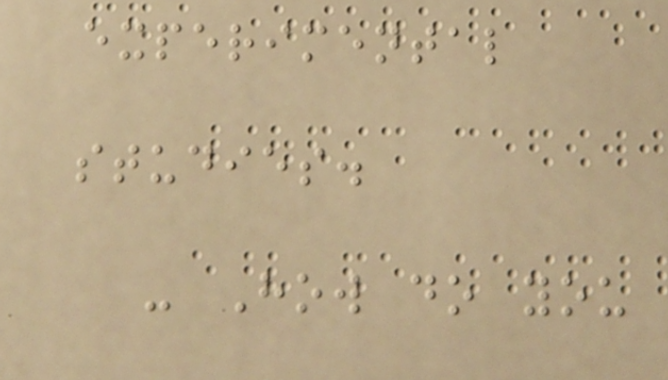experimental
studies.
- How do you
